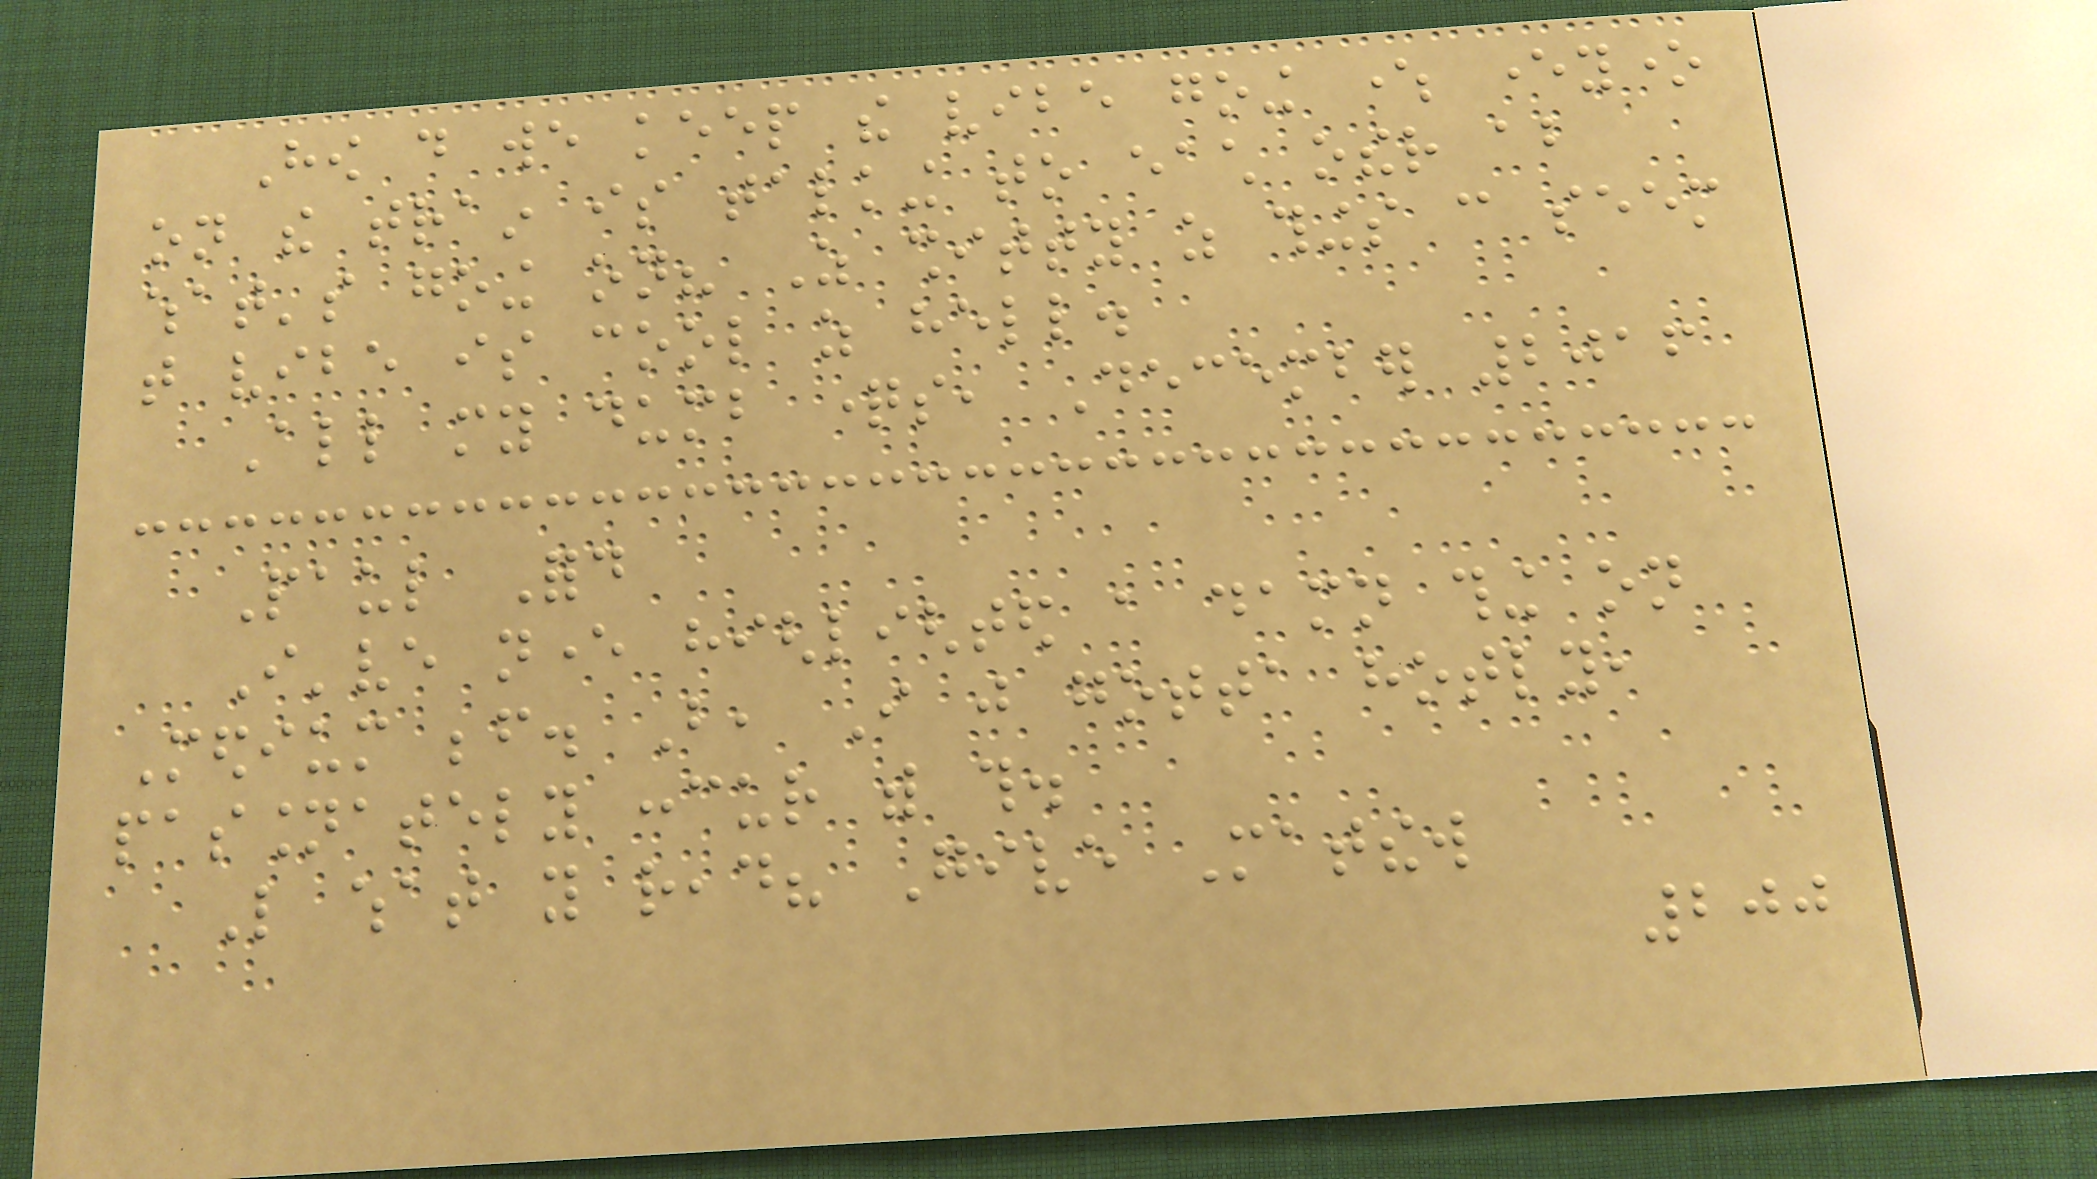How do we keep the vibe going where everyone
on the train is talking to each other about
what's going on? As shitty as things can seem
that vibe is cool as hell.
All my dumb questions, December 2016
Paul Ford
I've never highlighted a damn thing on
Medium before. But, I just gotta hotly,
passionately concur with this.
Like what you read? Give Matthew
200
